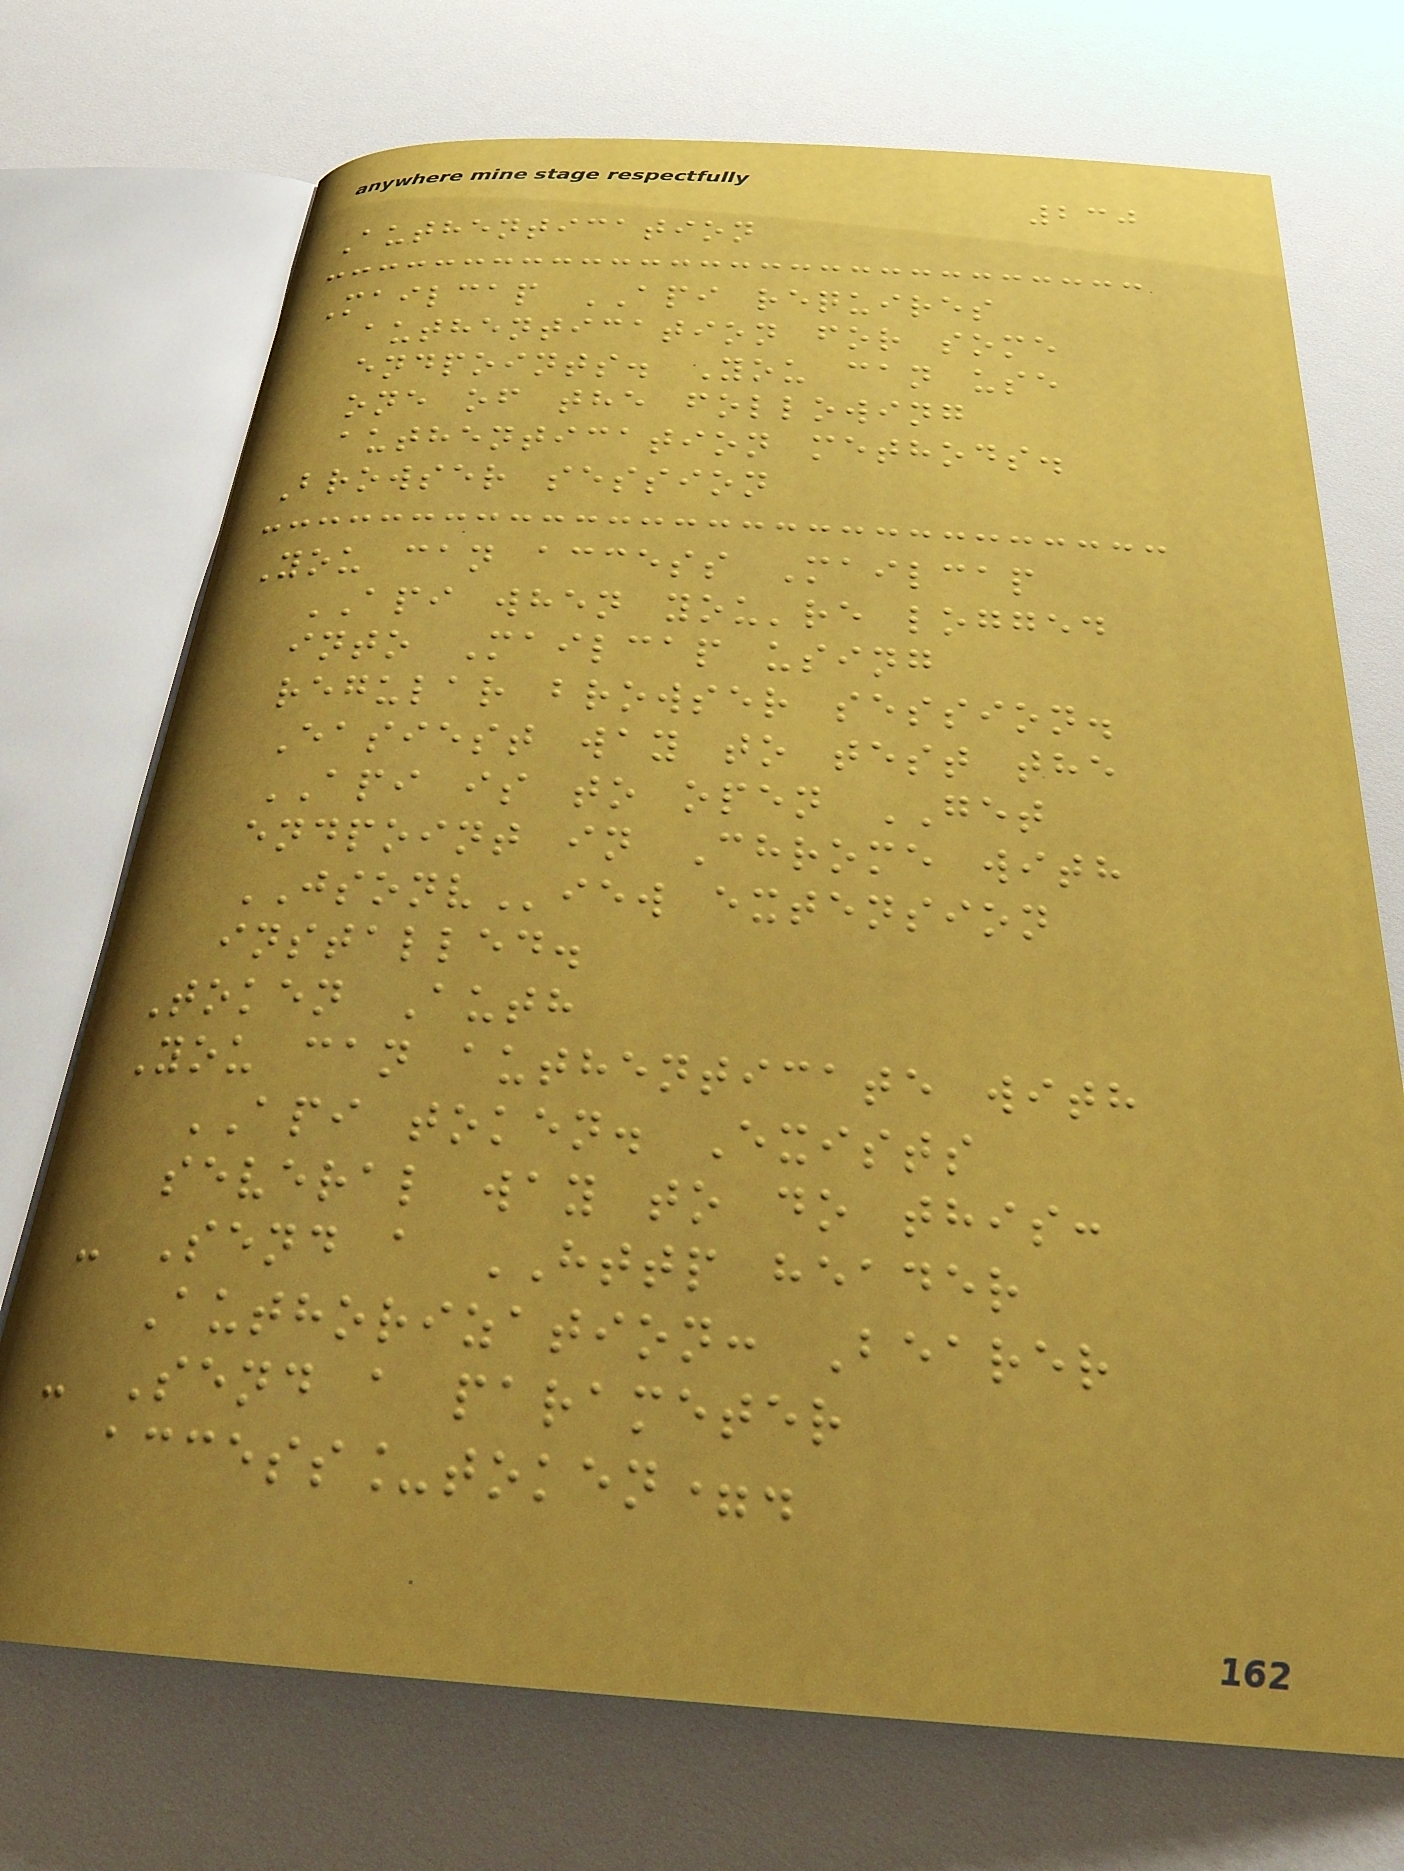230
Authentication
Mailcap API requires
authentication for some
endpoints. You can use
one of the following
authentication methods.
Browser session
You can access Mailcap
API when you're logged
into Mailcap using
regular browser session.
Easiest way to test the
API is to open GET
endpoint in Chrome with
JSONView extension
installed.
Token Auth
You can authenticate with
API token. Exists
several way to do this:
- Send a HTTP header
Authorization: Bearer
- Send a parameter
access_token=.
